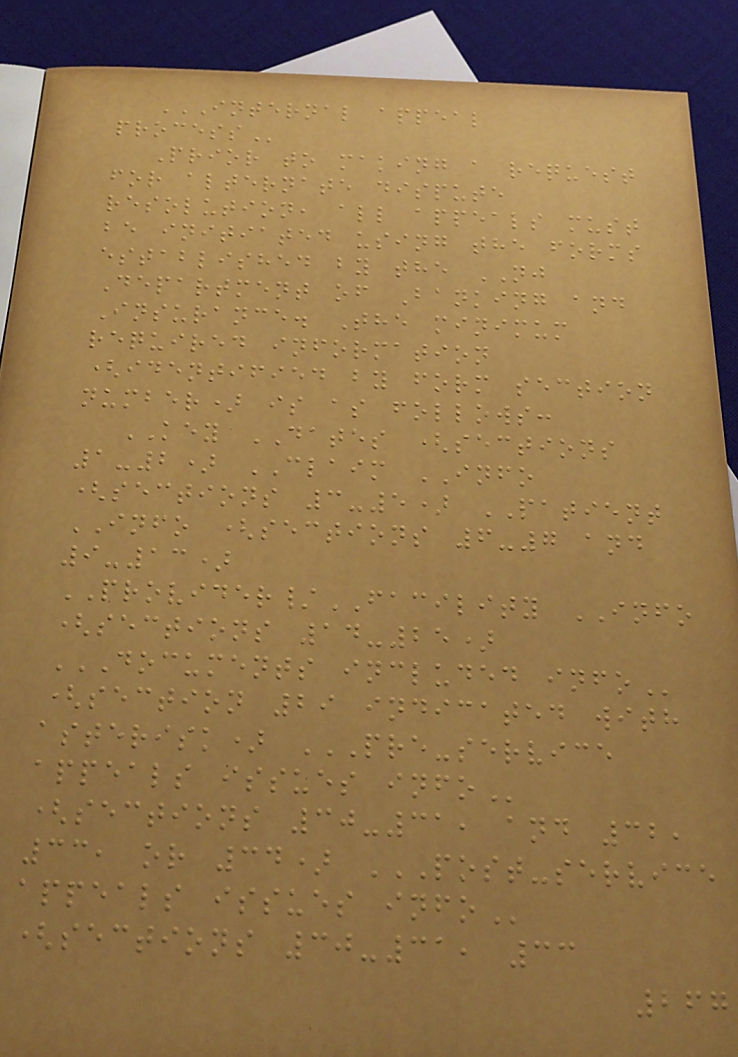INTERNAL APPEAL
PROCESS
Prior to making a request
for alternate dispute
resolution, all appeals must
be initiated using the forms
established by the NJ
Department of Banking and
Insurance. The minimum
required information
(identified by form section
number) is as follows:
KEY DATES (sections
1-2) CLAIM INFO
(sections 3-5) PATIENT
INFO (sections 6-7 and
9-13)
PROVIDER/FACILITY INFO
(sections 14-25)
DOCUMENTS INCLUDED INFO
(section 29 indicated with
asterisk) PRE-SERVICE
APPEALS ISSUES INFO
(sections 30-31, and 32,
33, or 34) POST-SERVICE
APPEALS ISSUES INFO
(sections 30-31, 33
267
